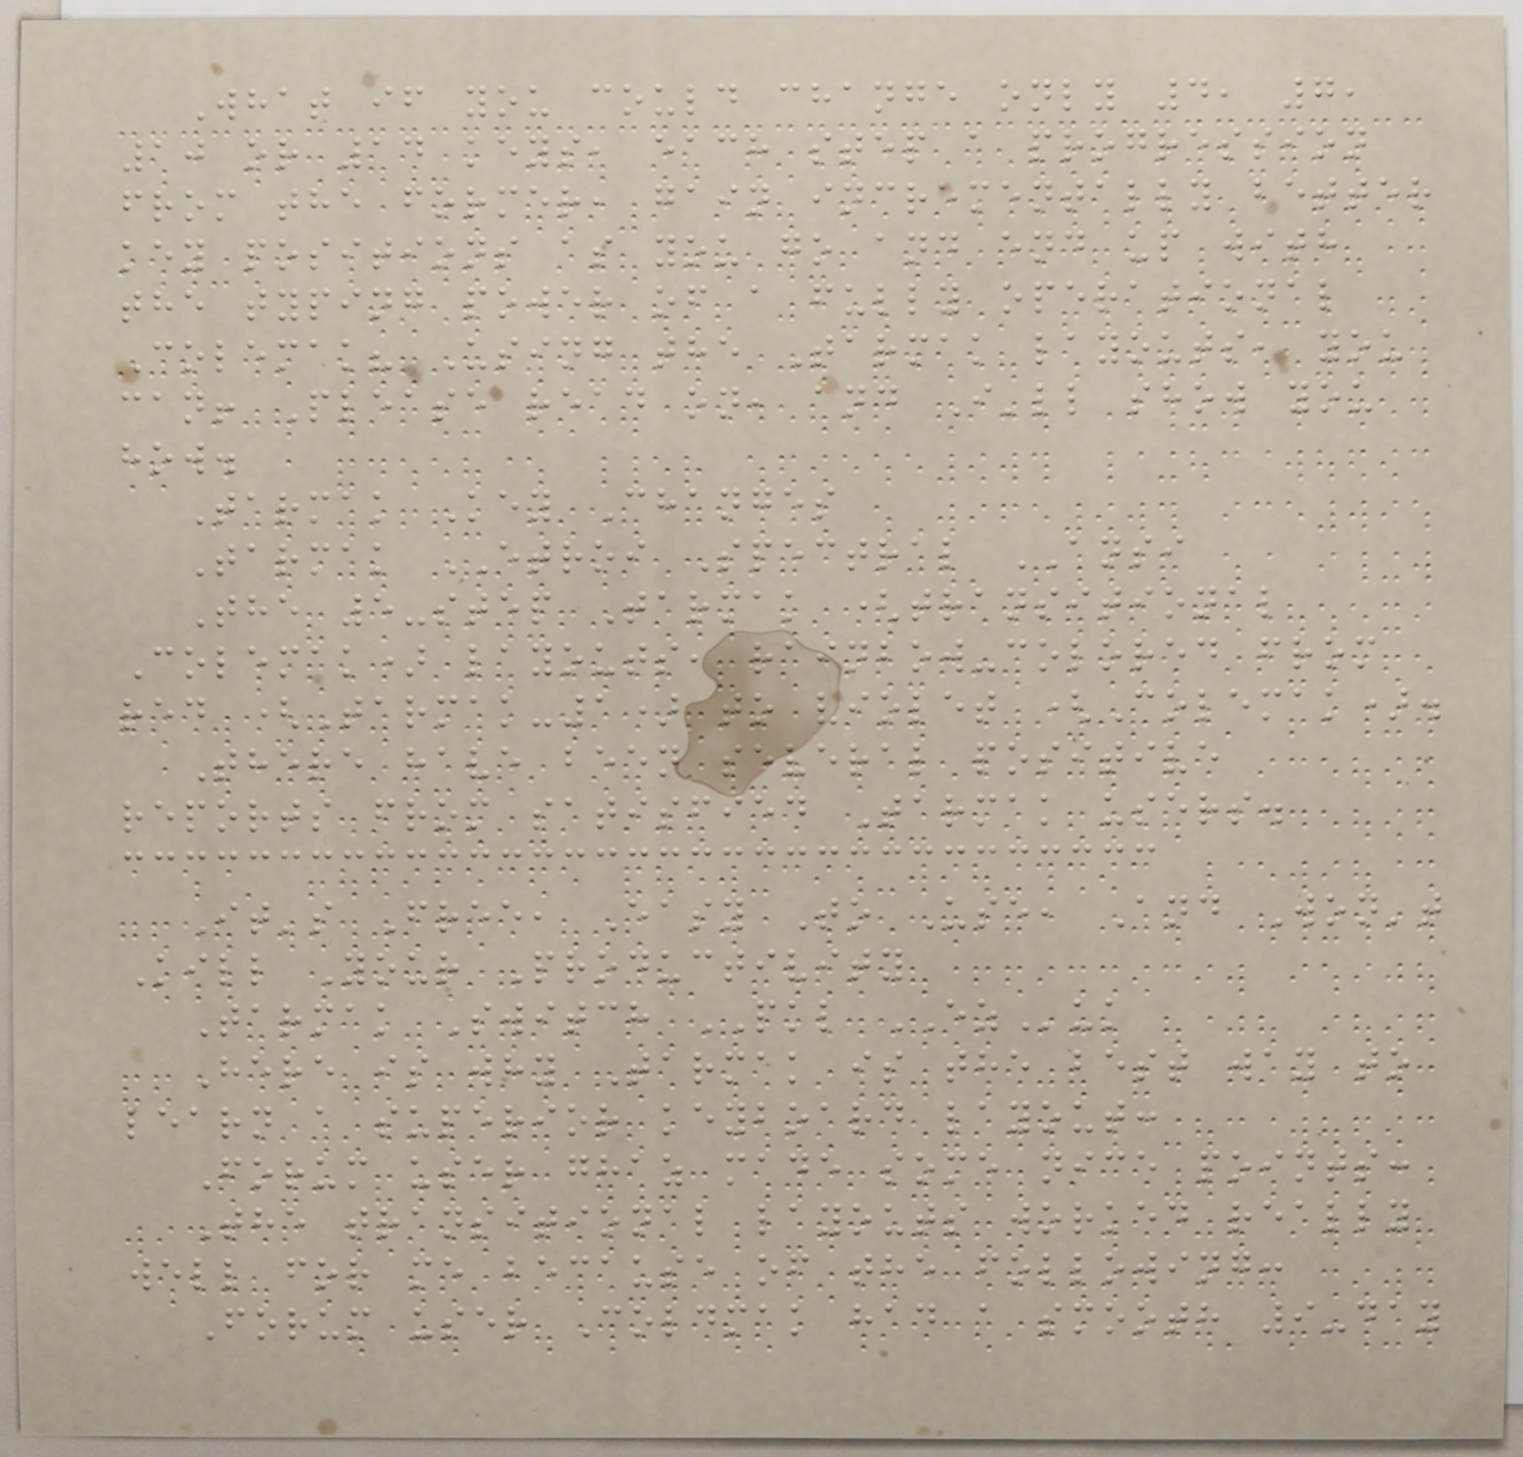What if you could change only 4, 7,
10 or 14 keys, each step a progression
from the former, gain incrementally better
key positions as you go and end up with
the typing power of a fully operational
Colemak? Using the Tarmak layouts, you
can! Please read on, and I'll show you
how.
Tarmak Key Changes
Tarmak ETROI Spectral ANSI
The 5-step Tarmak (transitional
Colemak) layouts, rainbow-colored from
red (Tarmak-1) to violet (Colemak).
There have been several positive
reports from satisfied Tarmak users.
It's Free, Easy To Use, And Won't
Kill Your Productivity
Tarmak Switch PKL EZuk
Here is why Tarmak is the best way to
learn a superior keyboard layout:
Forum user ghaz made some nice points:
The transitional layouts worked really
well for me because of the following:
Forum user Coldmak had a smooth 9-day
